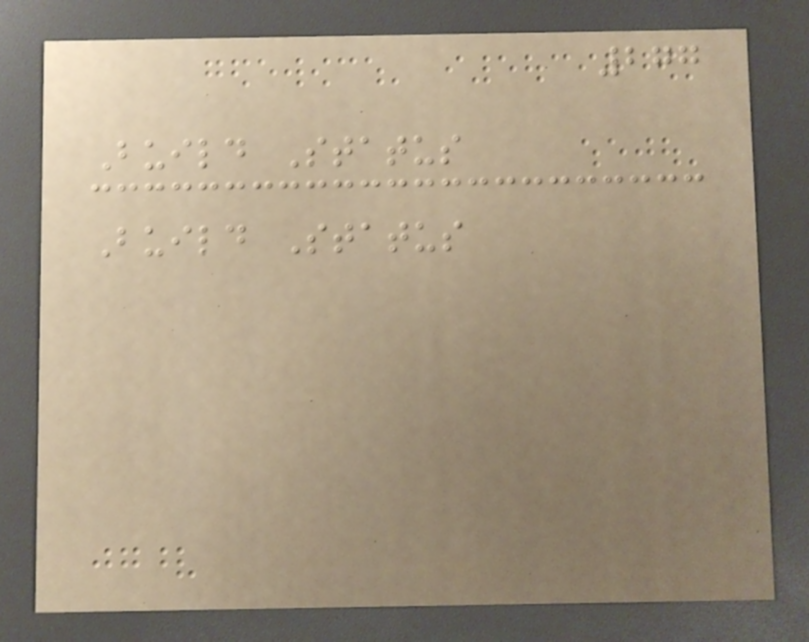277
Build Status
Build Status
